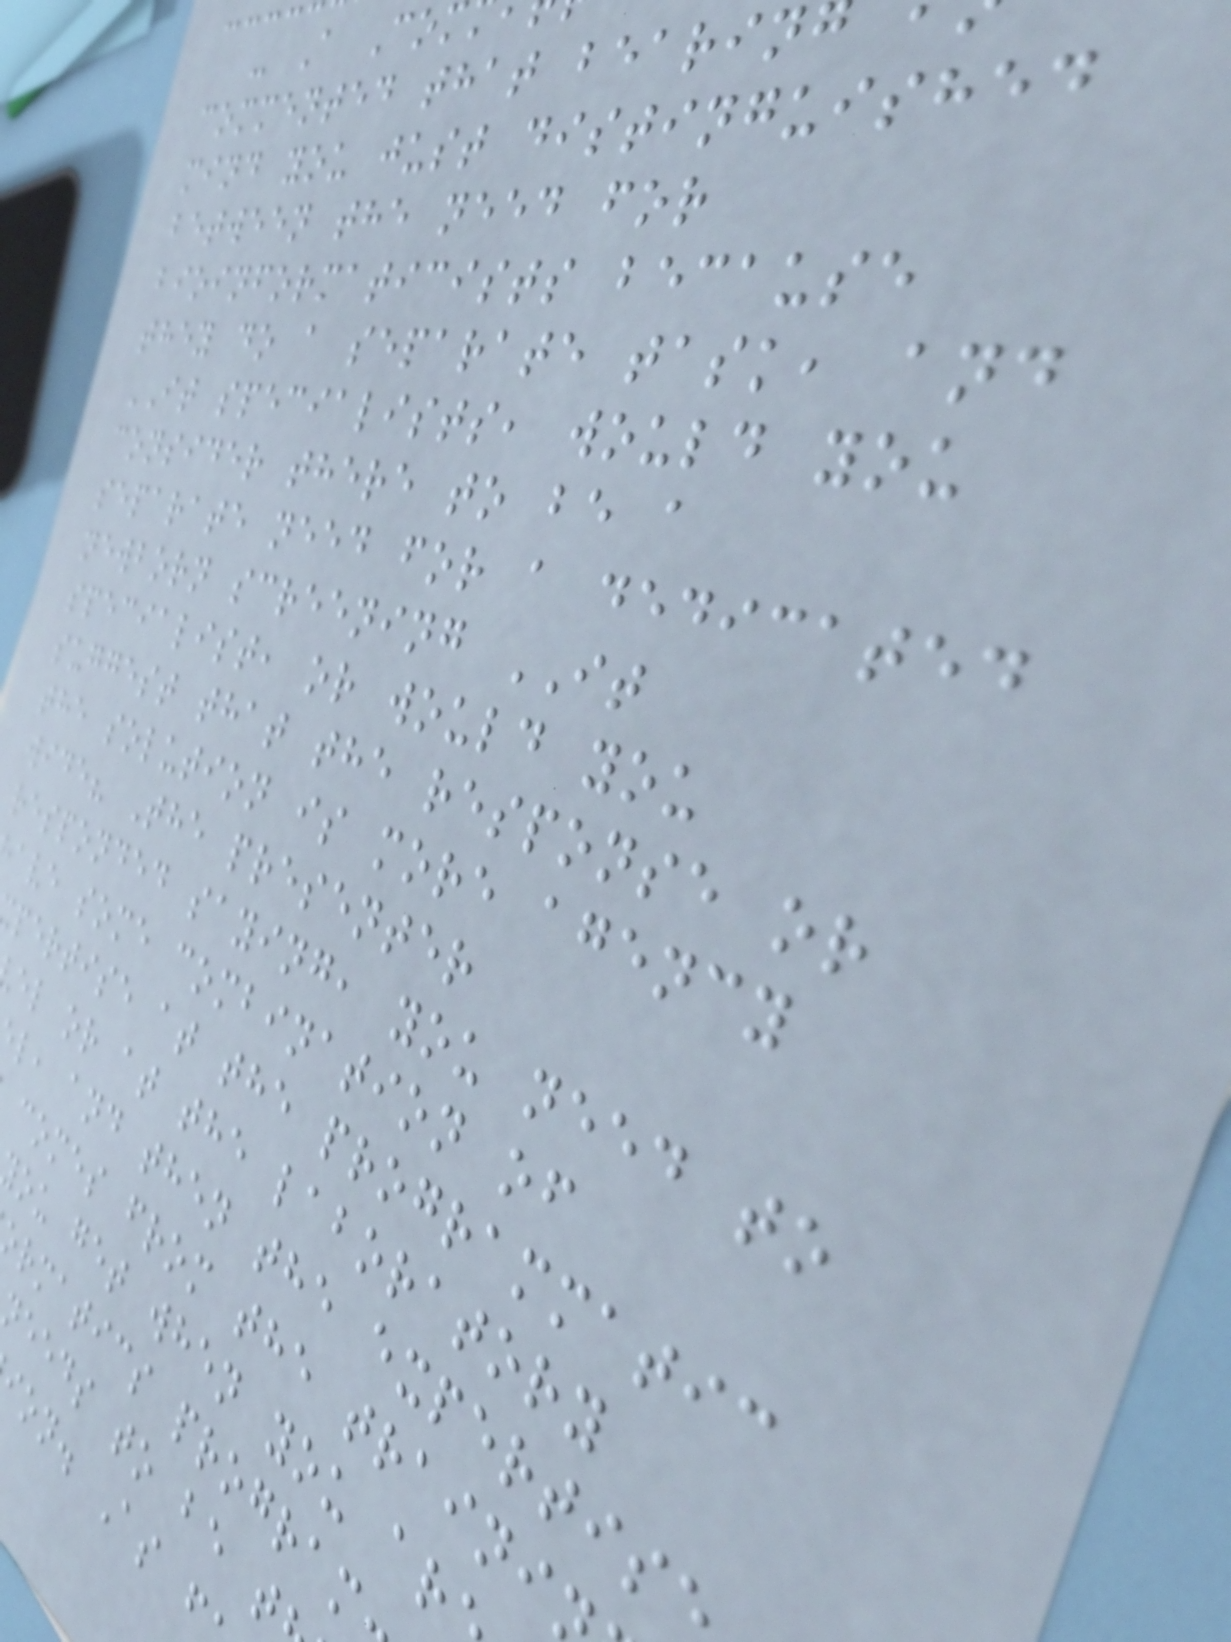- A Com
commented that bearin
mind you just distinguished
between the need for
bioinformaticists because
they do a separate task, and
IT specialists, would you
consider there to be a
separate need for a dedicated
newborn screening IT
specialist, or would you
suggest that the response or
the solution is more agency
wide? The presenter
responded saying, you need to
ave some combination of
pertise at the programmatic
el or at the laboratory
l, and then the expertis
comes from the traini
ou get when you ar
rmatics program
needs to be t
ion. As f
